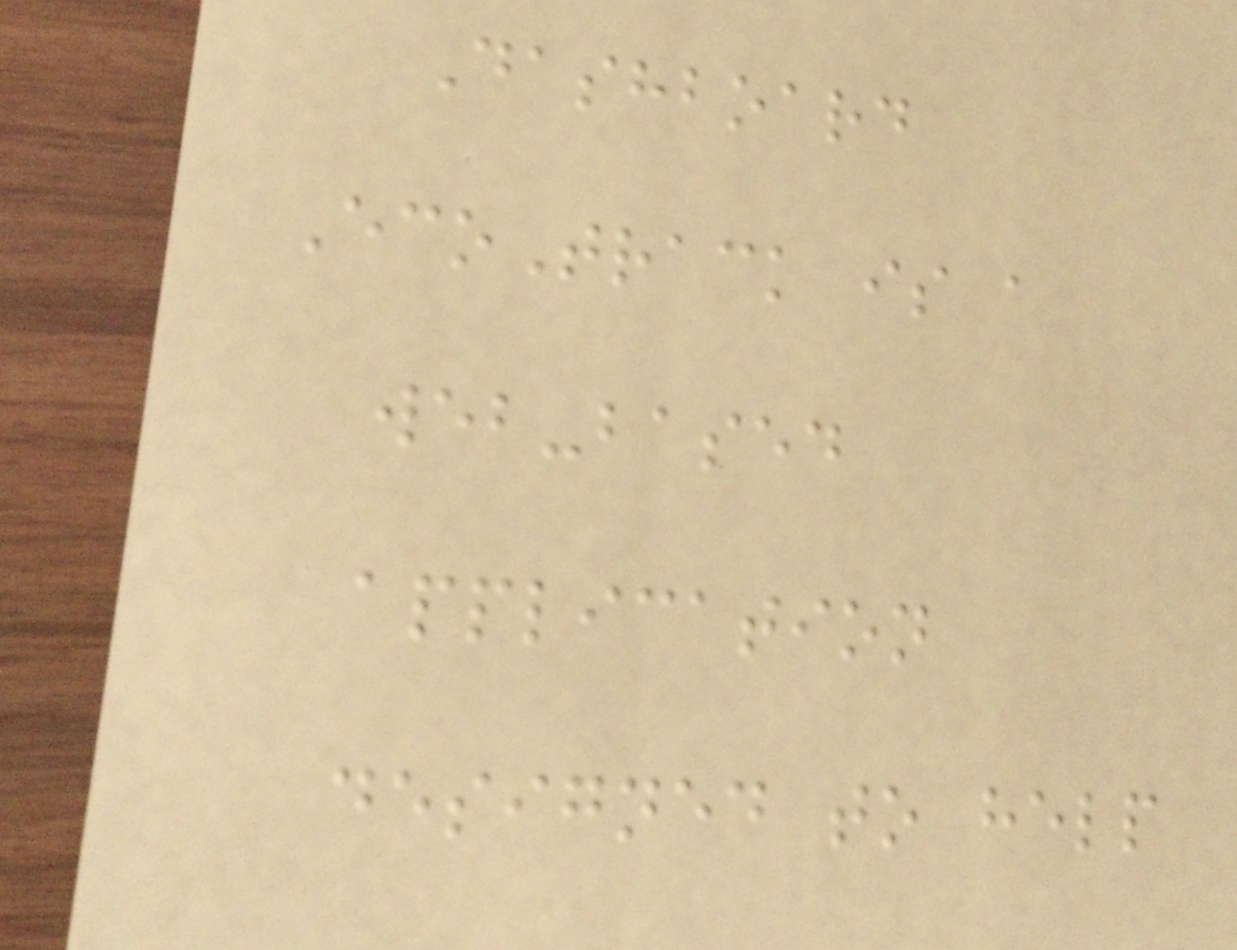Dashboard
EcoTrack is a
web-based
application
designed to help
